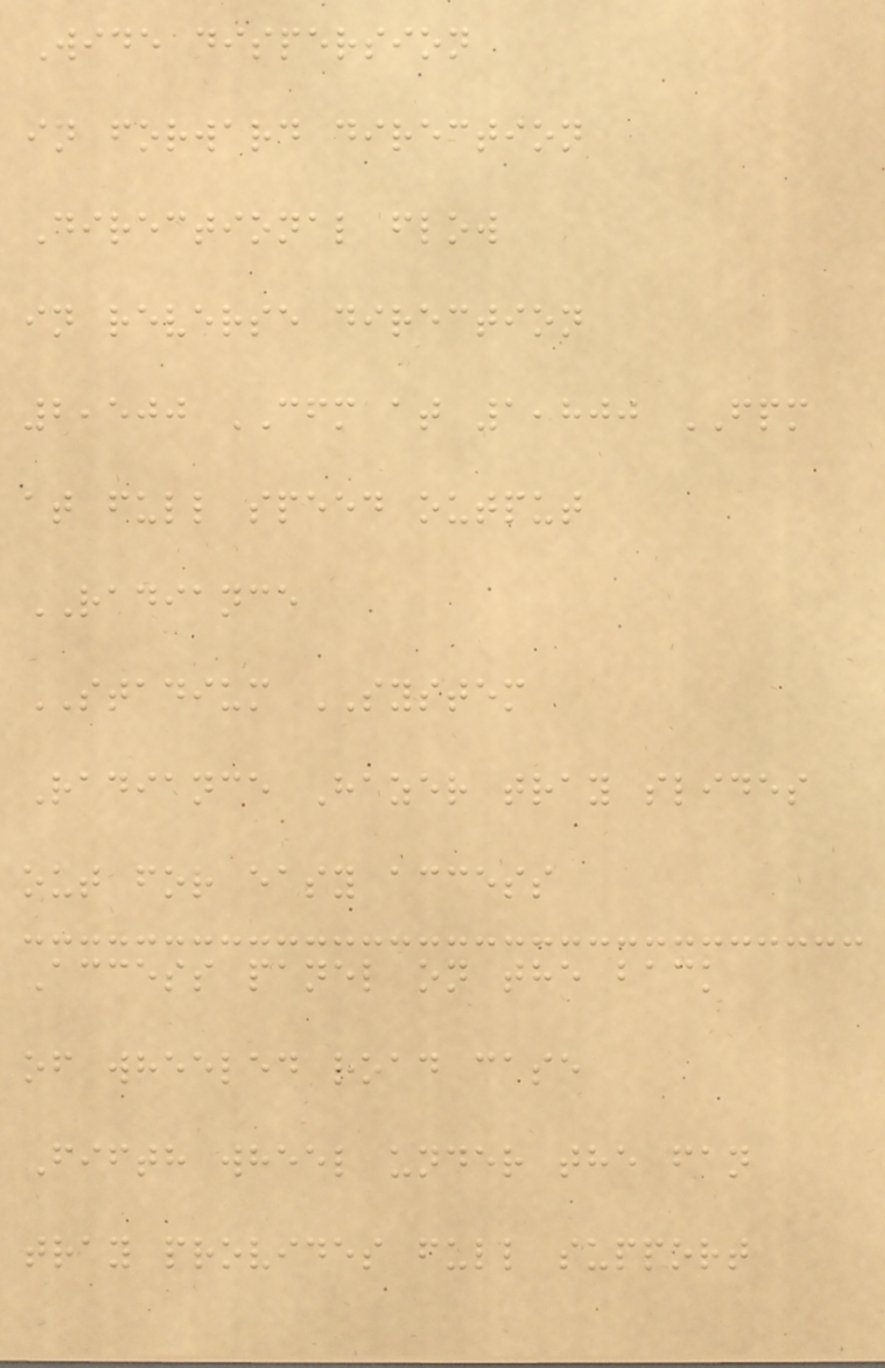Wide dispersion
in forward direction
Directional flow
in reverse direction
2,500 CFM at 1,800 FPM
at full speed output
RADIANCE
STADIUM SYSTEM
Radiance Hazer tray slides
out for easy access
Access panel on the back
of wheeled road case
Fifth wheel under the fan
tray provides full support
